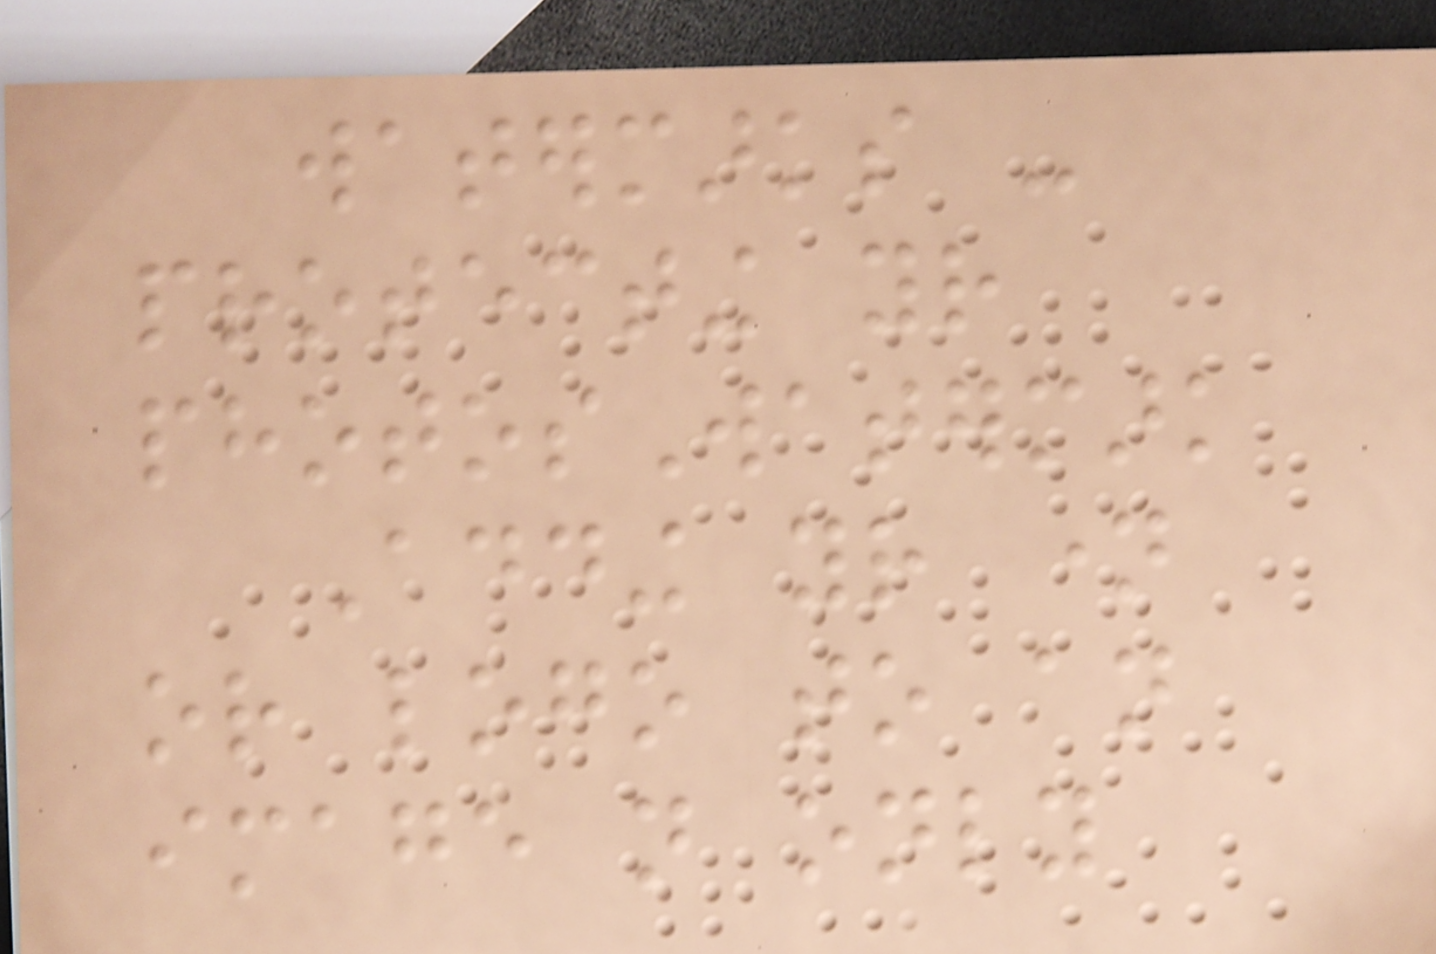watermarks -
protecting your
photosWatermark
Adding your name
or logo to an
image not only
